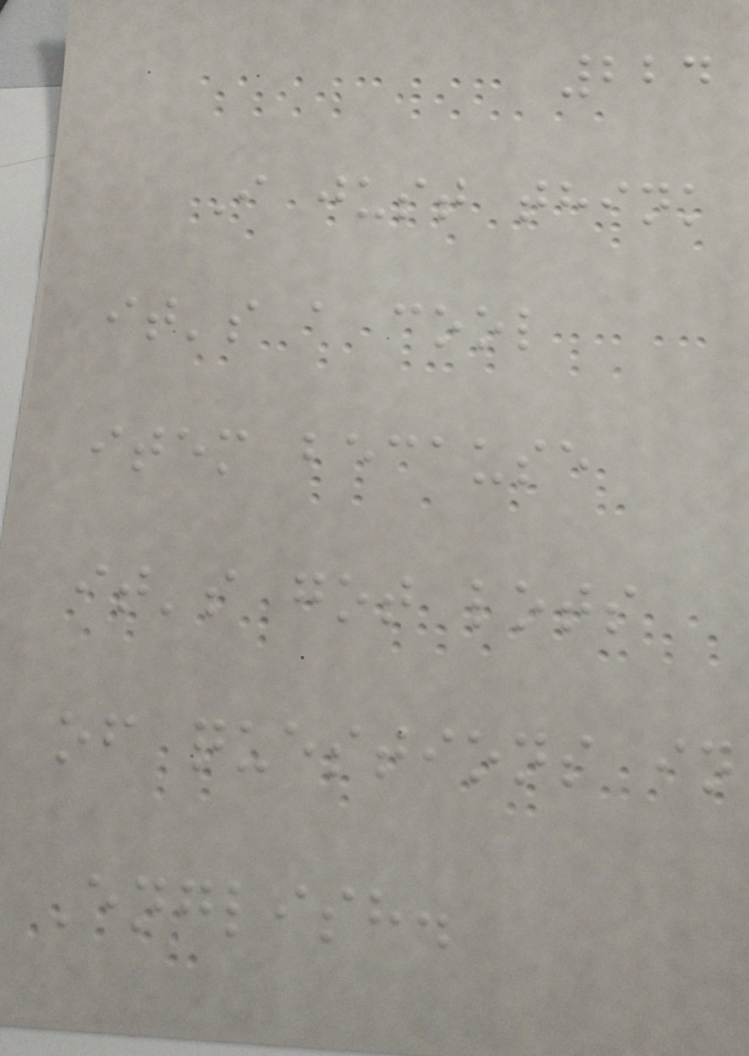224
I just think
it's a cool
item because
it's got lots
of questions in
English.
